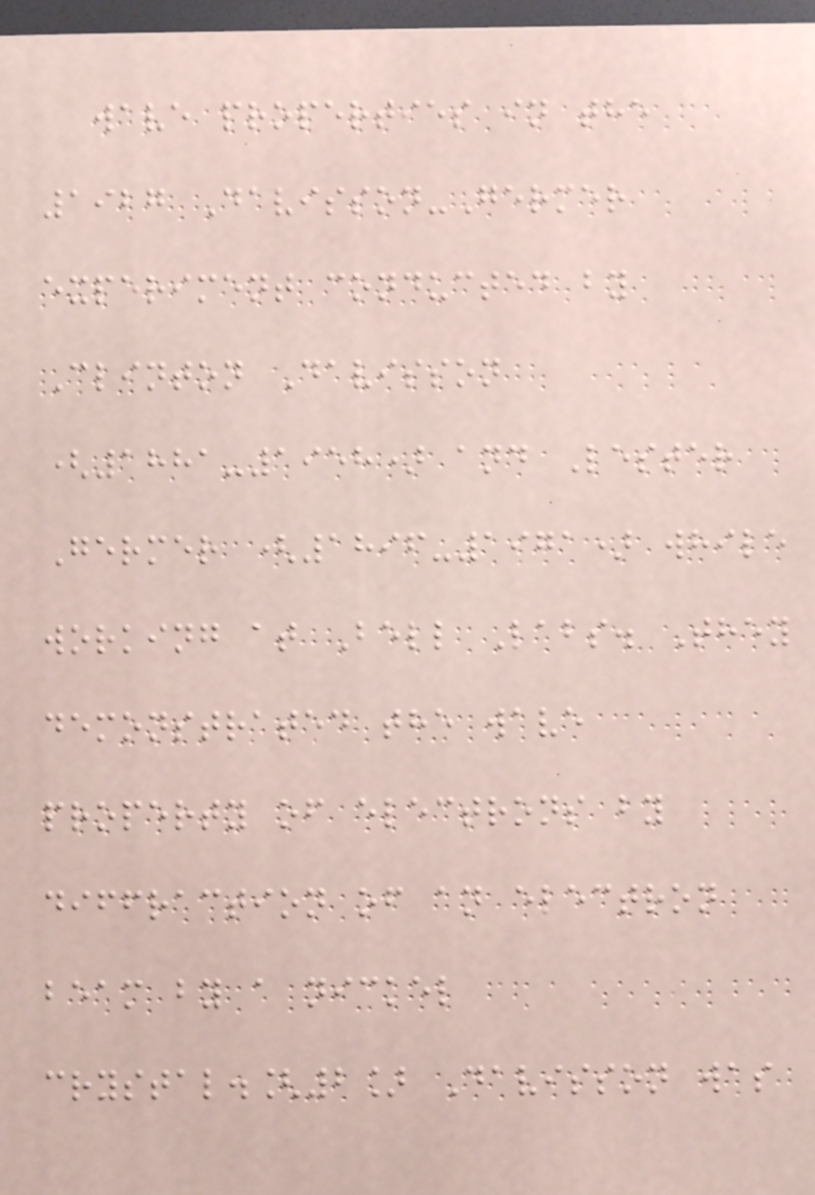wave properties in the
1927 Davisson-Germer
experiment conducted by
Clinton Davisson
(1881-1958) and Lester
Germer (1896-1971) while
working at Bell Labs. They
demonstrated the wave
property of electrons by
diffraction of an electron
beam by a nickel
crystal.[2] Davisson was
